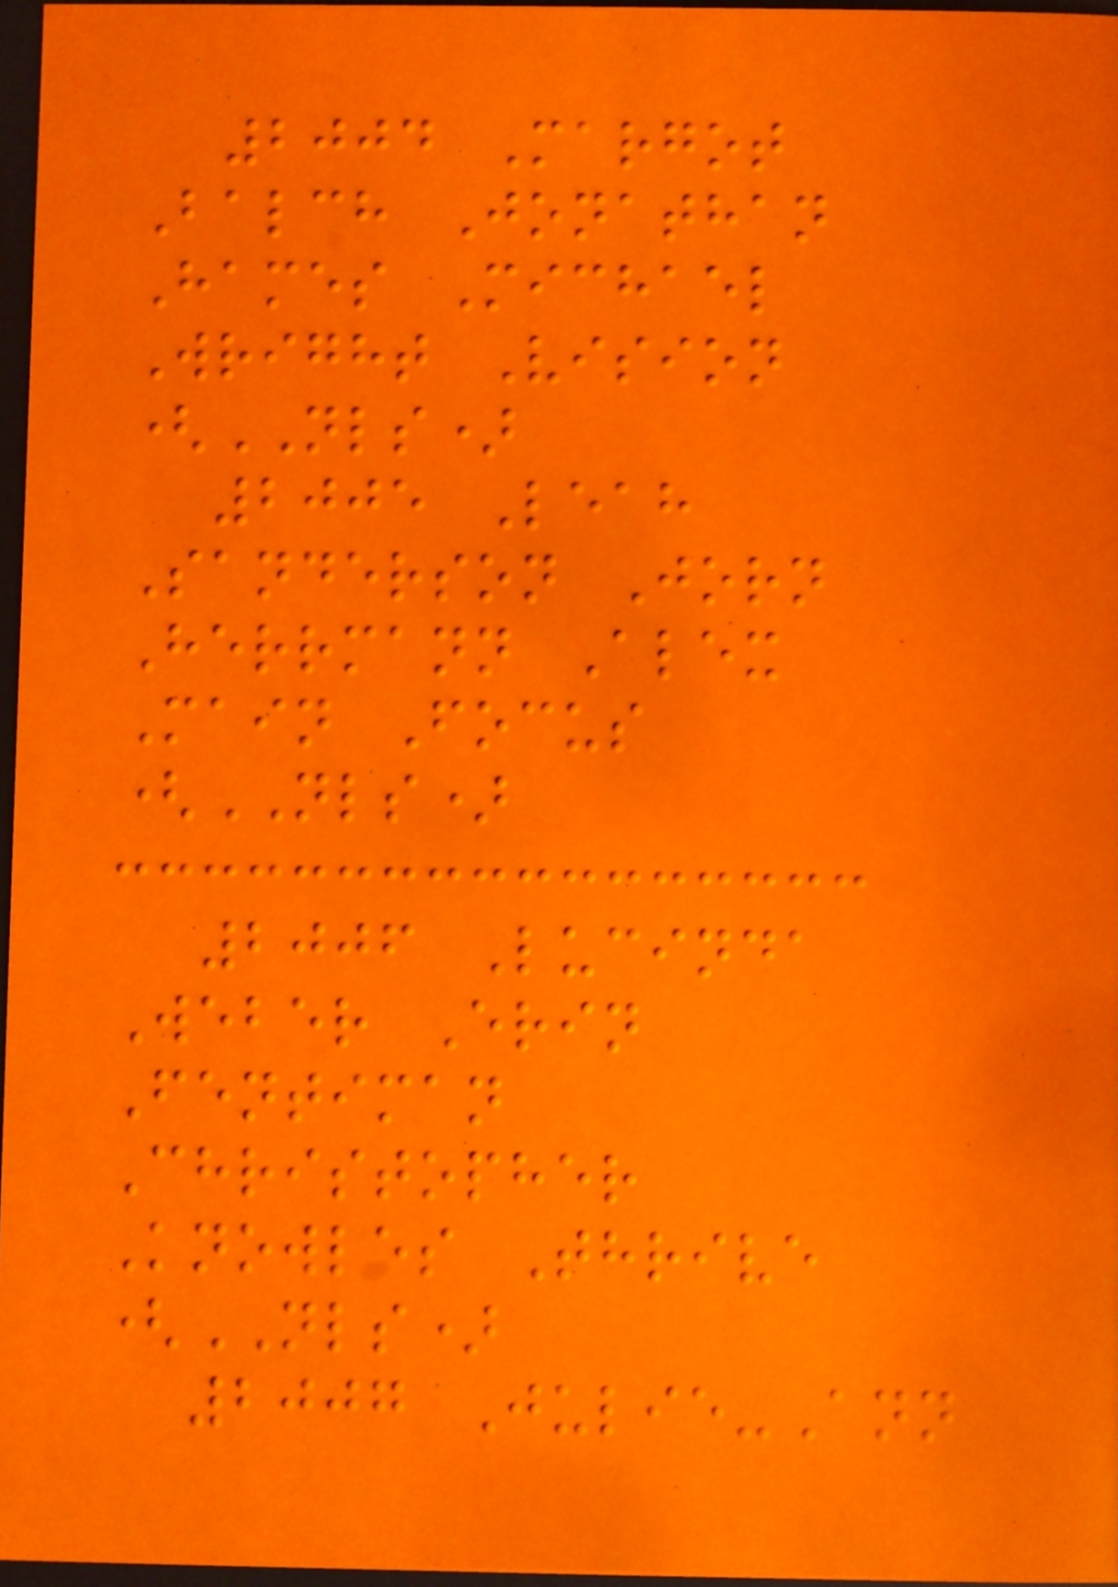2004 Margot
Balch Jonathan
Hames Michael
Wright Vision
(NLS)
2005 Leah
Sanderson Jorn
Herrmann Alex
Main Focus
(NLS)
2006 Lucinda
Weber Erin
Fentiman
Christopher
Knowles Thrive
(NLS)
2007 Julie-Ann
